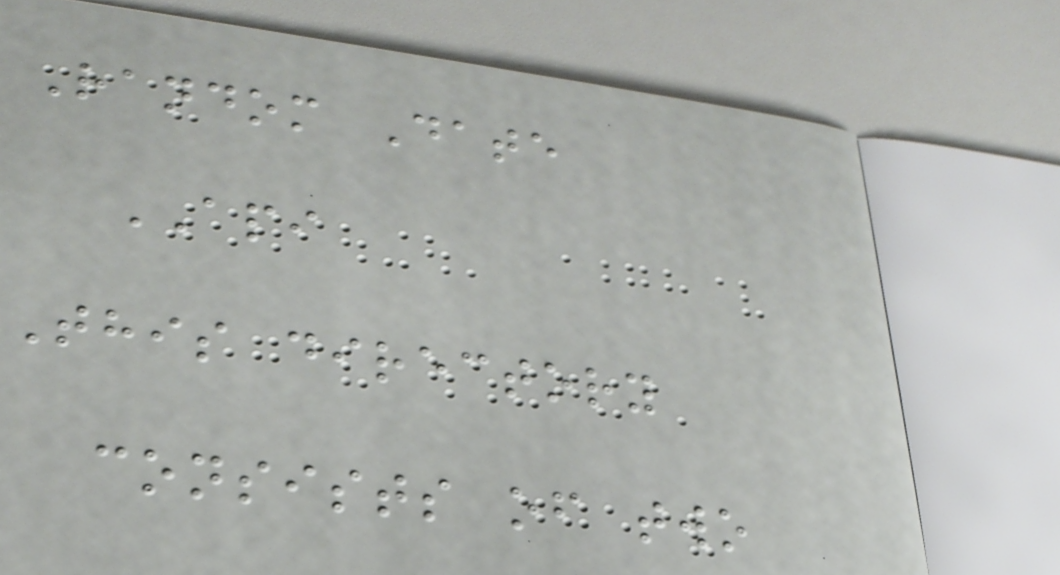Random Date
API
This directory
consists of two
